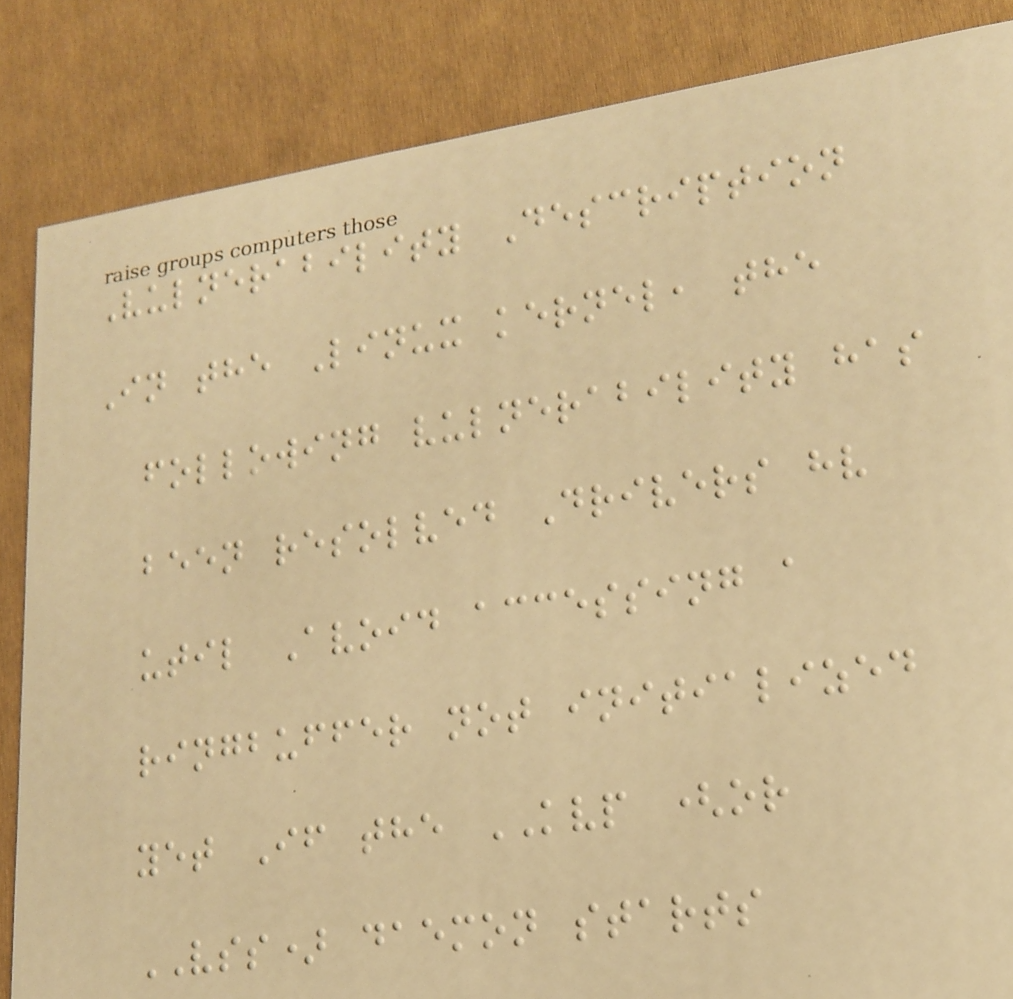Vulnerability Description
In the Linux kernel, the
following vulnerability has
been resolved Drivers hv
util Avoid accessing a
ringbuffer not initialized
yet If the KVP (or
VSS) daemon starts
